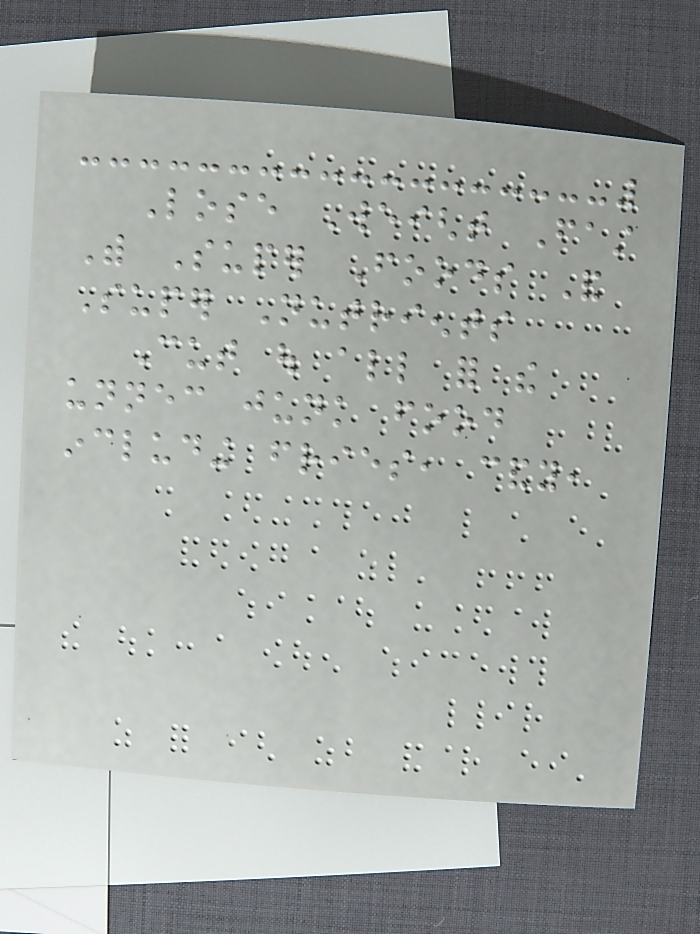Lose Weight Fast
With Super Foods And
Super Nutrients
Cut out all for the
unnecessary junk food
including fries, candy,
